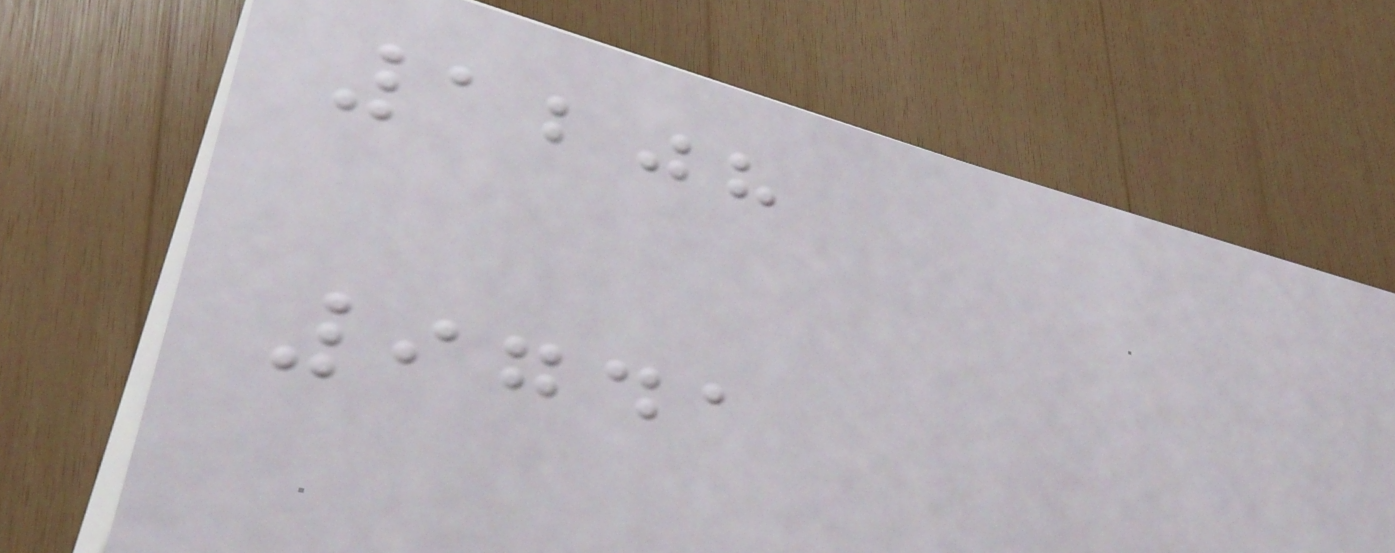1208
9741
